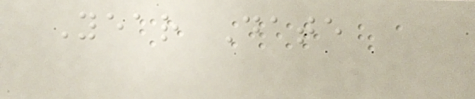Year Date
